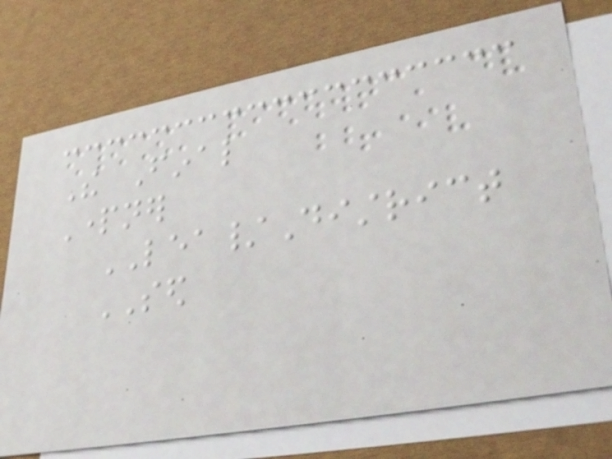The Final
Partner
LEA/District
SED
